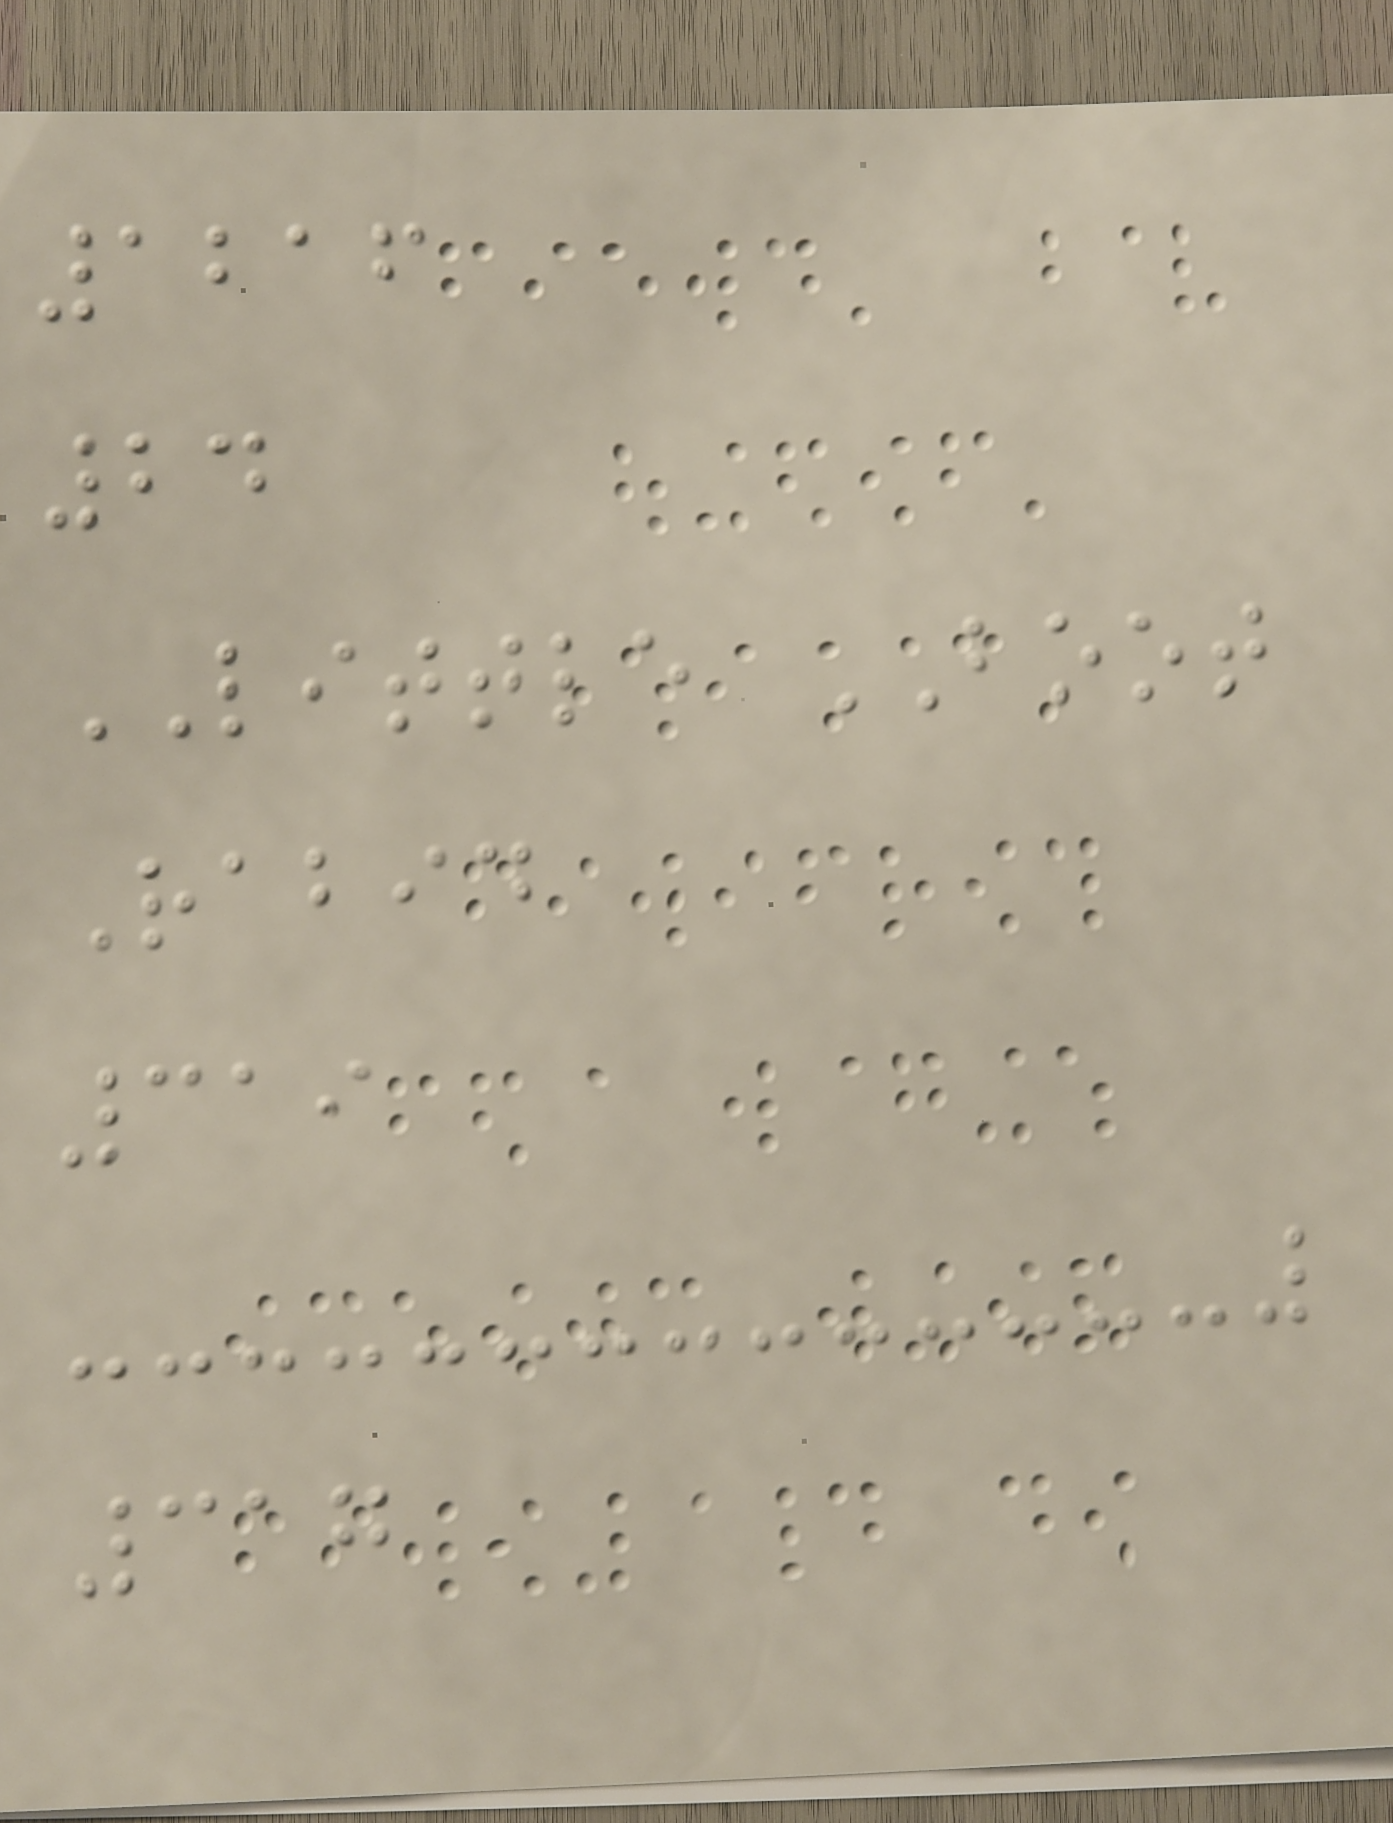1216
24
LITTLE BOOT
Rabid
319
317
